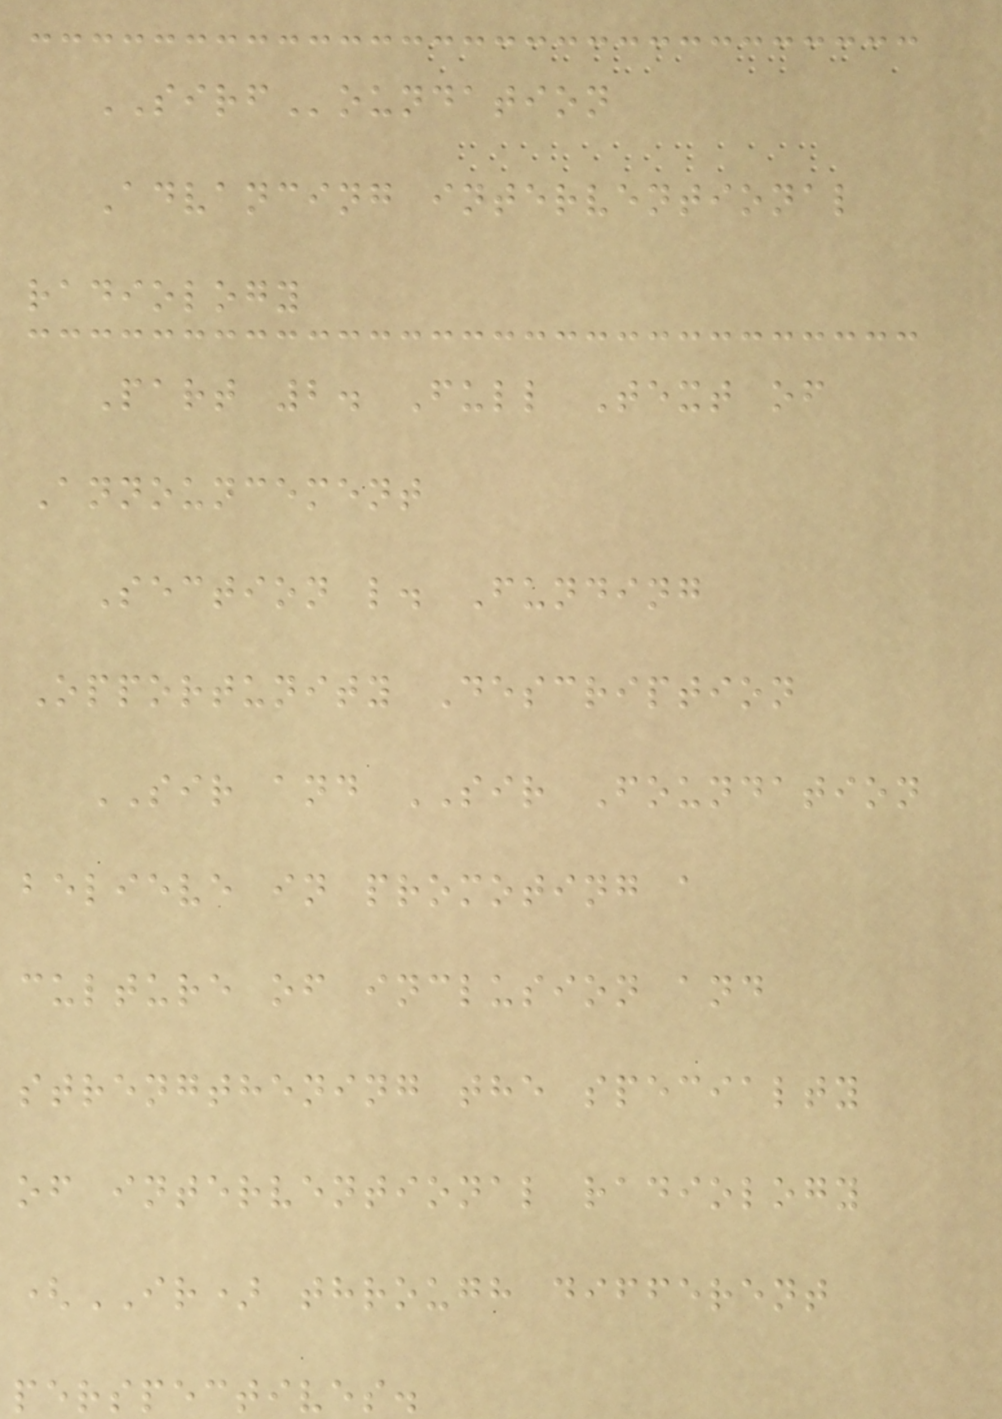SIRFoundation
Advancing interventional
radiology
Part 2. Full Text of
Announcement
Section l. Funding
Opportunity Description
SIR and SIR Foundation
believe in promoting a
culture of inclusion and
strengthening the specialty
of interventional radiology
(IR) through different
perspectives.
